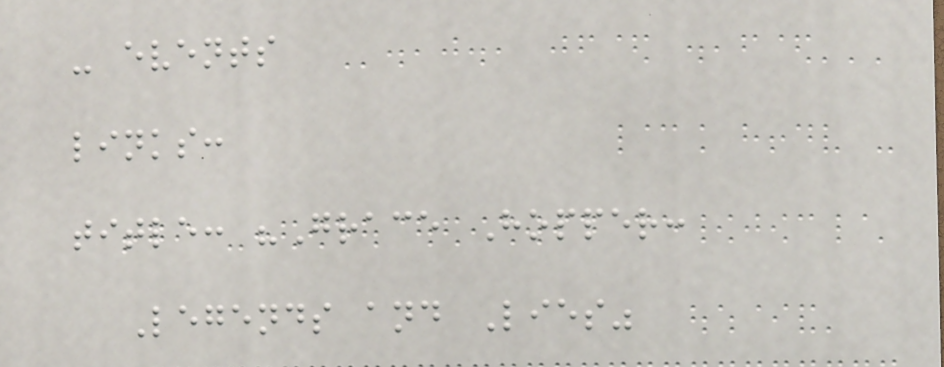- events
links:
title: "Grace Hopper:
Legends and Lies"
